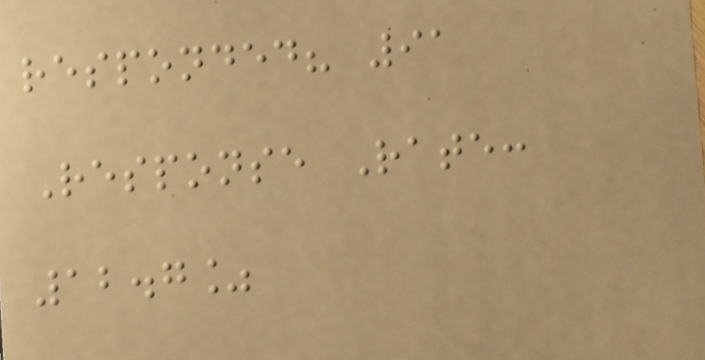responded? 91
Response Rate:
12.7%
